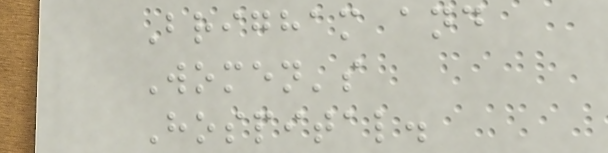Brigham and
Women's
Hospital.
